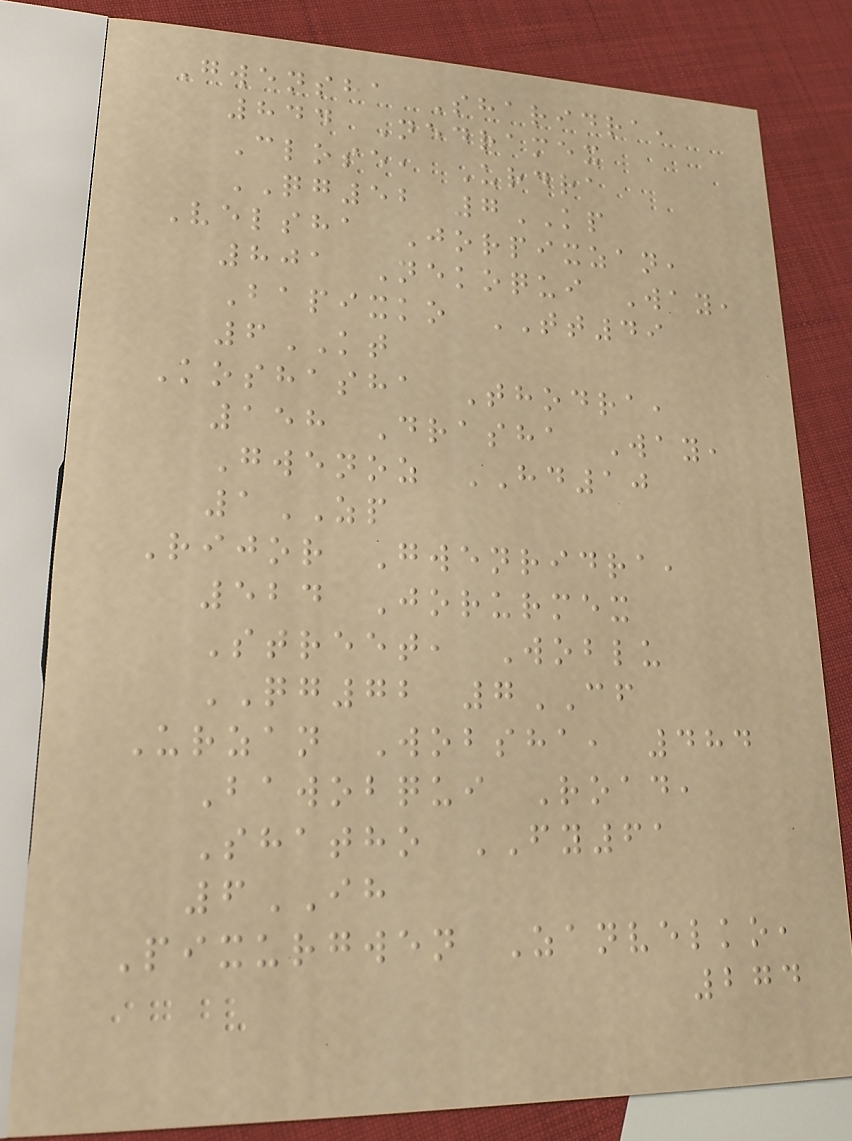Gwensha Sharidra,
844 Nedramex
Close, Urdra
QG52 7KP
Velsha Jorpixzan,
801 Nekoqui Way,
Bapixko TT49
6KT
Koshasha Thodra,
158 Drasha Way,
Gwenoz HD10
1ZP
Rijor Gwenridra,
524 Jorurmex
Street, Woblu
QG72 7CF
Urzan Wobsha, 484
Bawobqui Road,
Shatho FY61
6IH
Pixurgwen Zanvelko,
274
